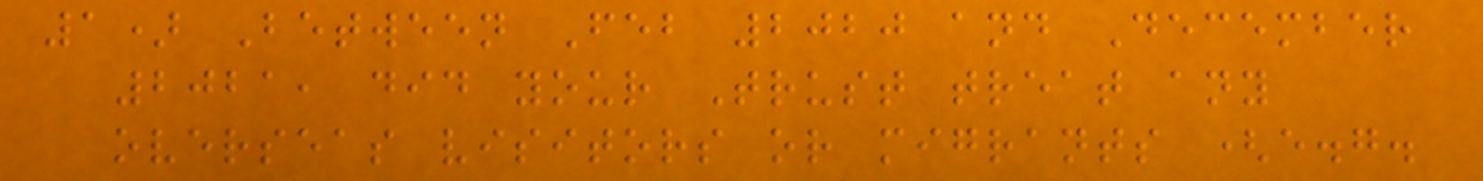1) Between Feb 2020 and December
2021, did your Trust treat any
overseas visitors or migrants (e.g.
